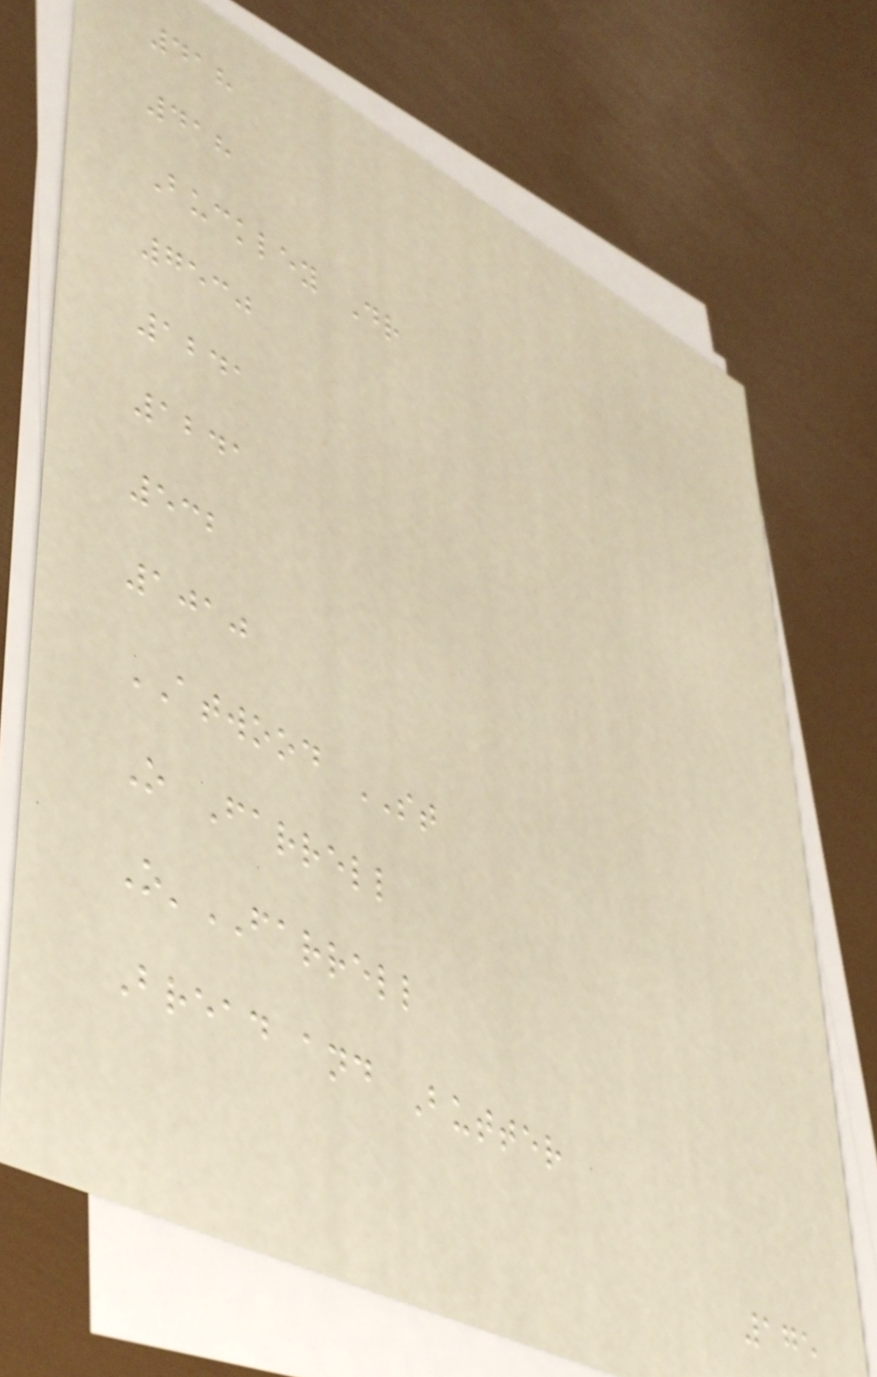418
418
Buckley Dr
7530
1241
1241
532
1010
ATWOOD ST
O Farrell
O'FARRELL
Bread and Butter
175
